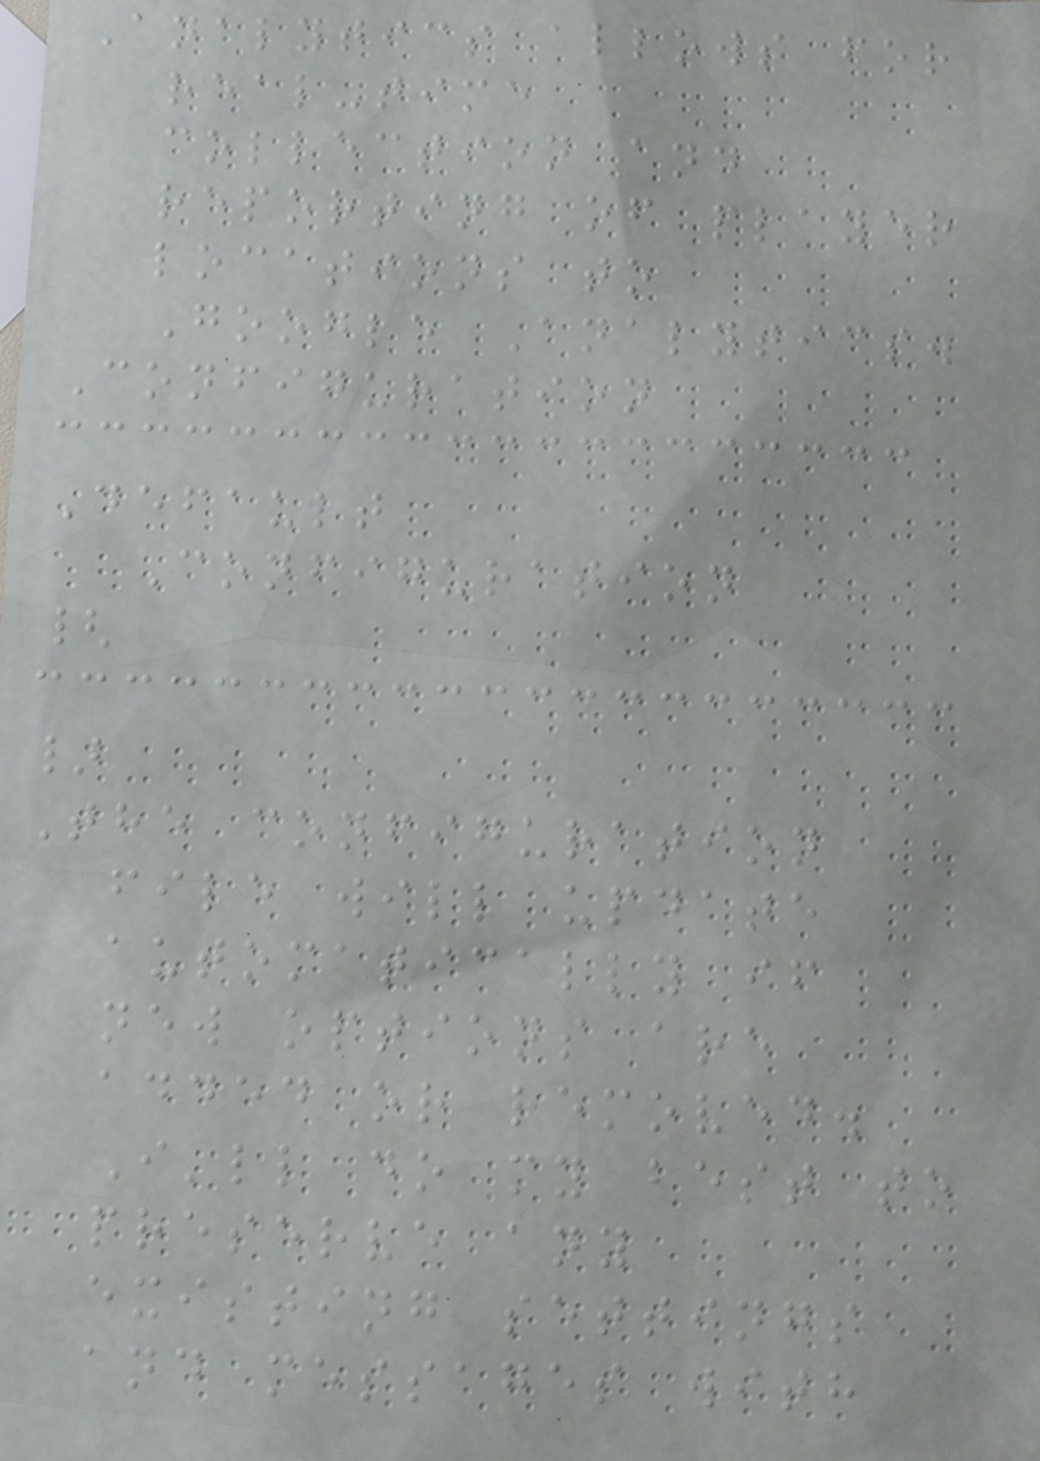Analytics allows for
real-time
collection and
reporting of player
locations to
Google Analytics.
Configuration
Default
Configuration
{
}
The configuration
file will update
automatically if
new options are
added or removed.
I'll do my best to
preserve any
existing settings
and messages with
